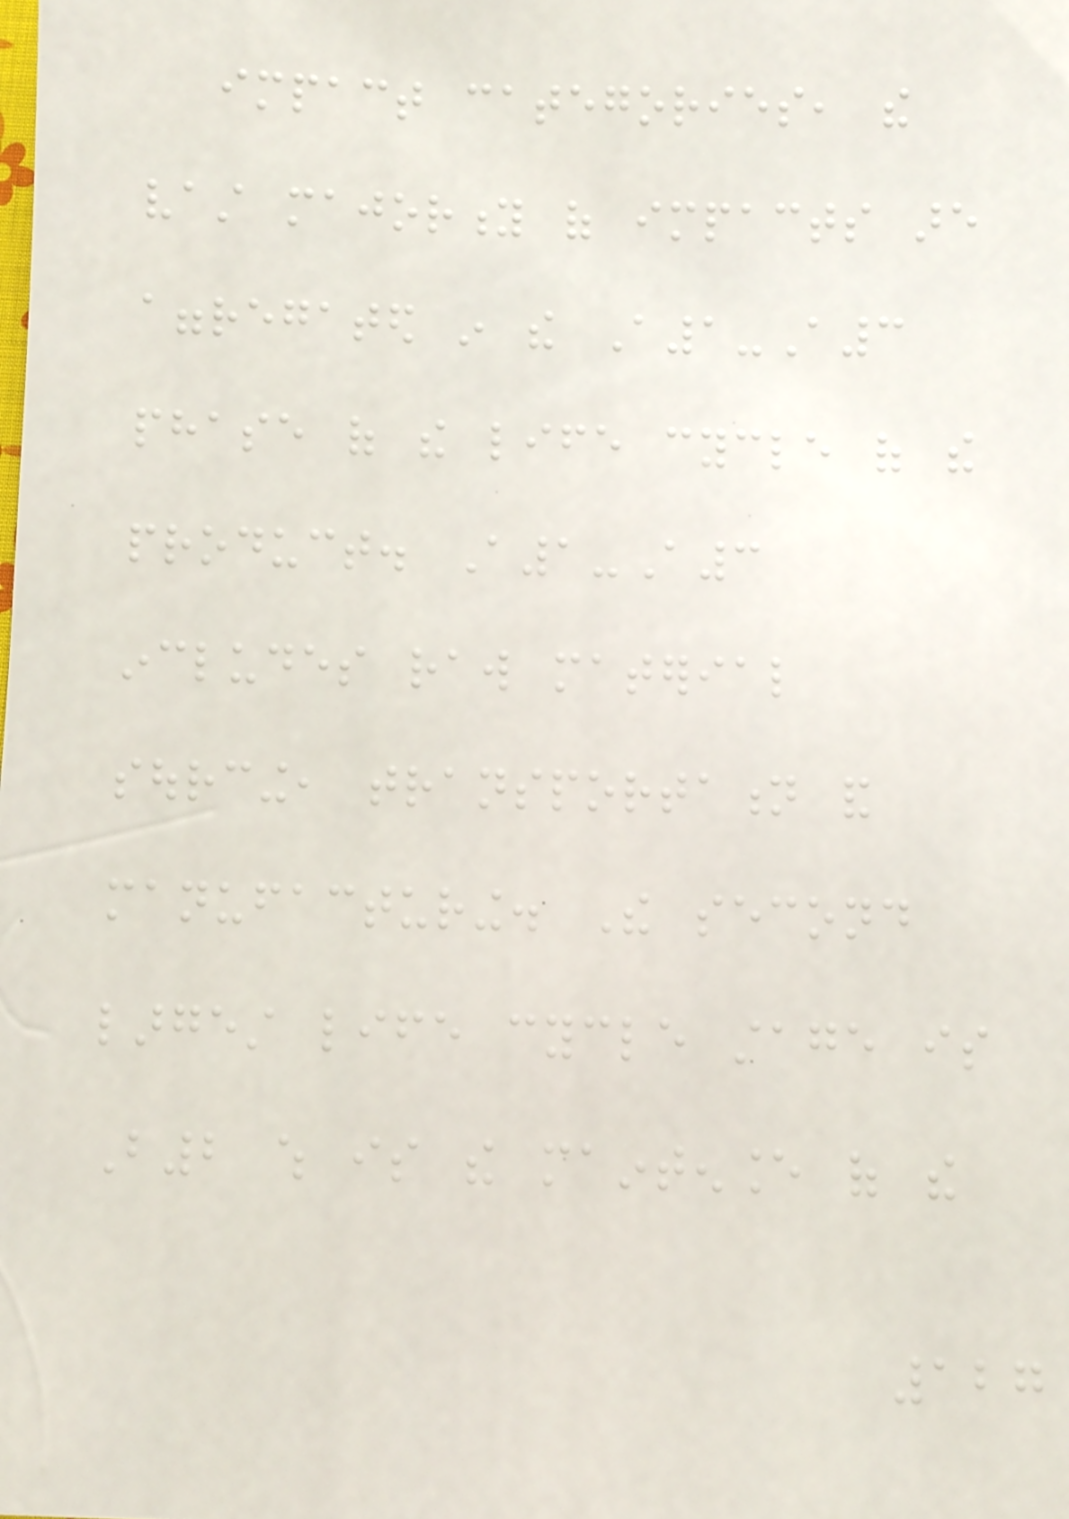impact categories, the
vast majority of impacts are
aggregated in the A1-A3
phase of the life cycle of the
product. A1-A3
includes raw material
sourcing, transportation and
manufacturing. The second
largest life cycle stage is
B2 which is the maintenance of the
127
